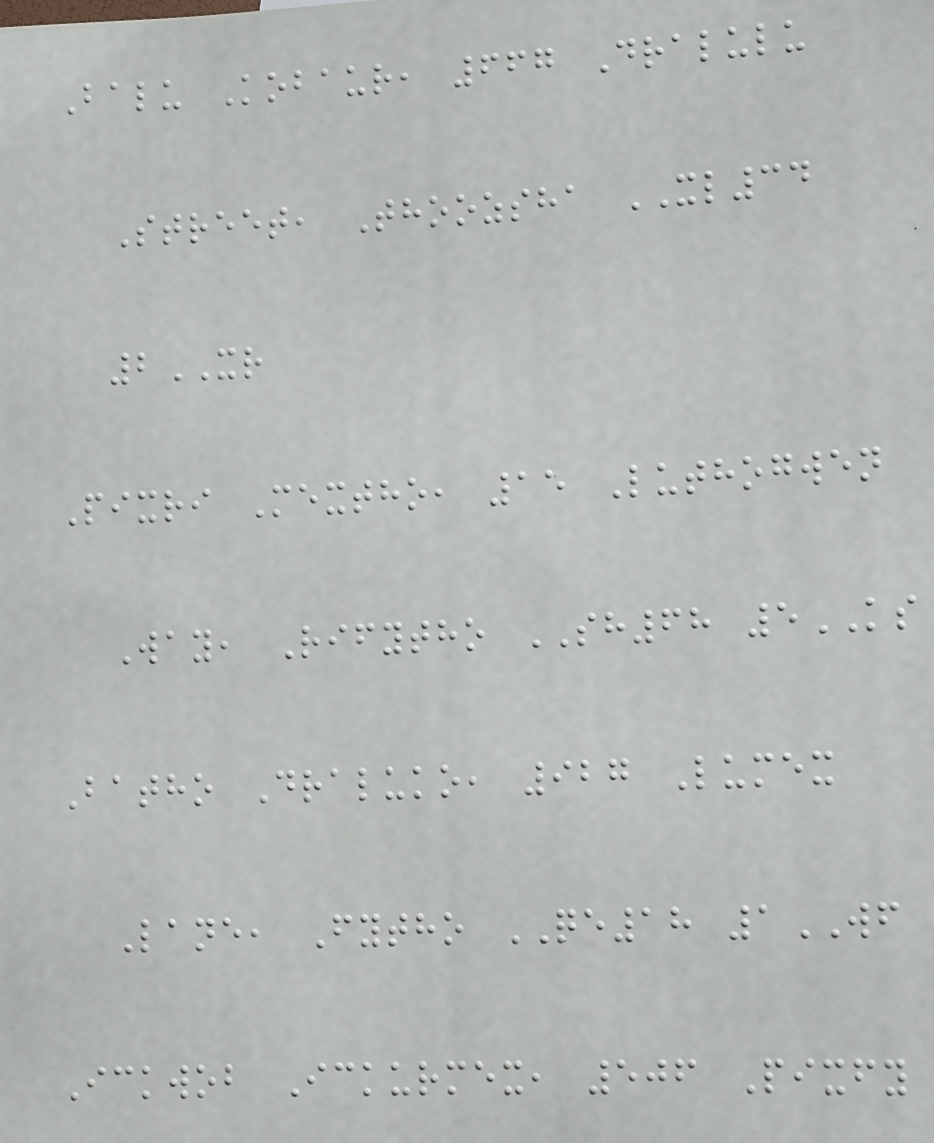Balu Kobaur, 667 Dralulu
Street, Thoozsha XL34
2XR
Pixri Mextho, 15 Luthogwen
Way, Rifytho SH68 5KS
Batho Draluko, 927 Lumex
Lane, Fytho QE18 1WF
Ickwob Ickurmex, 506 Pixfy
